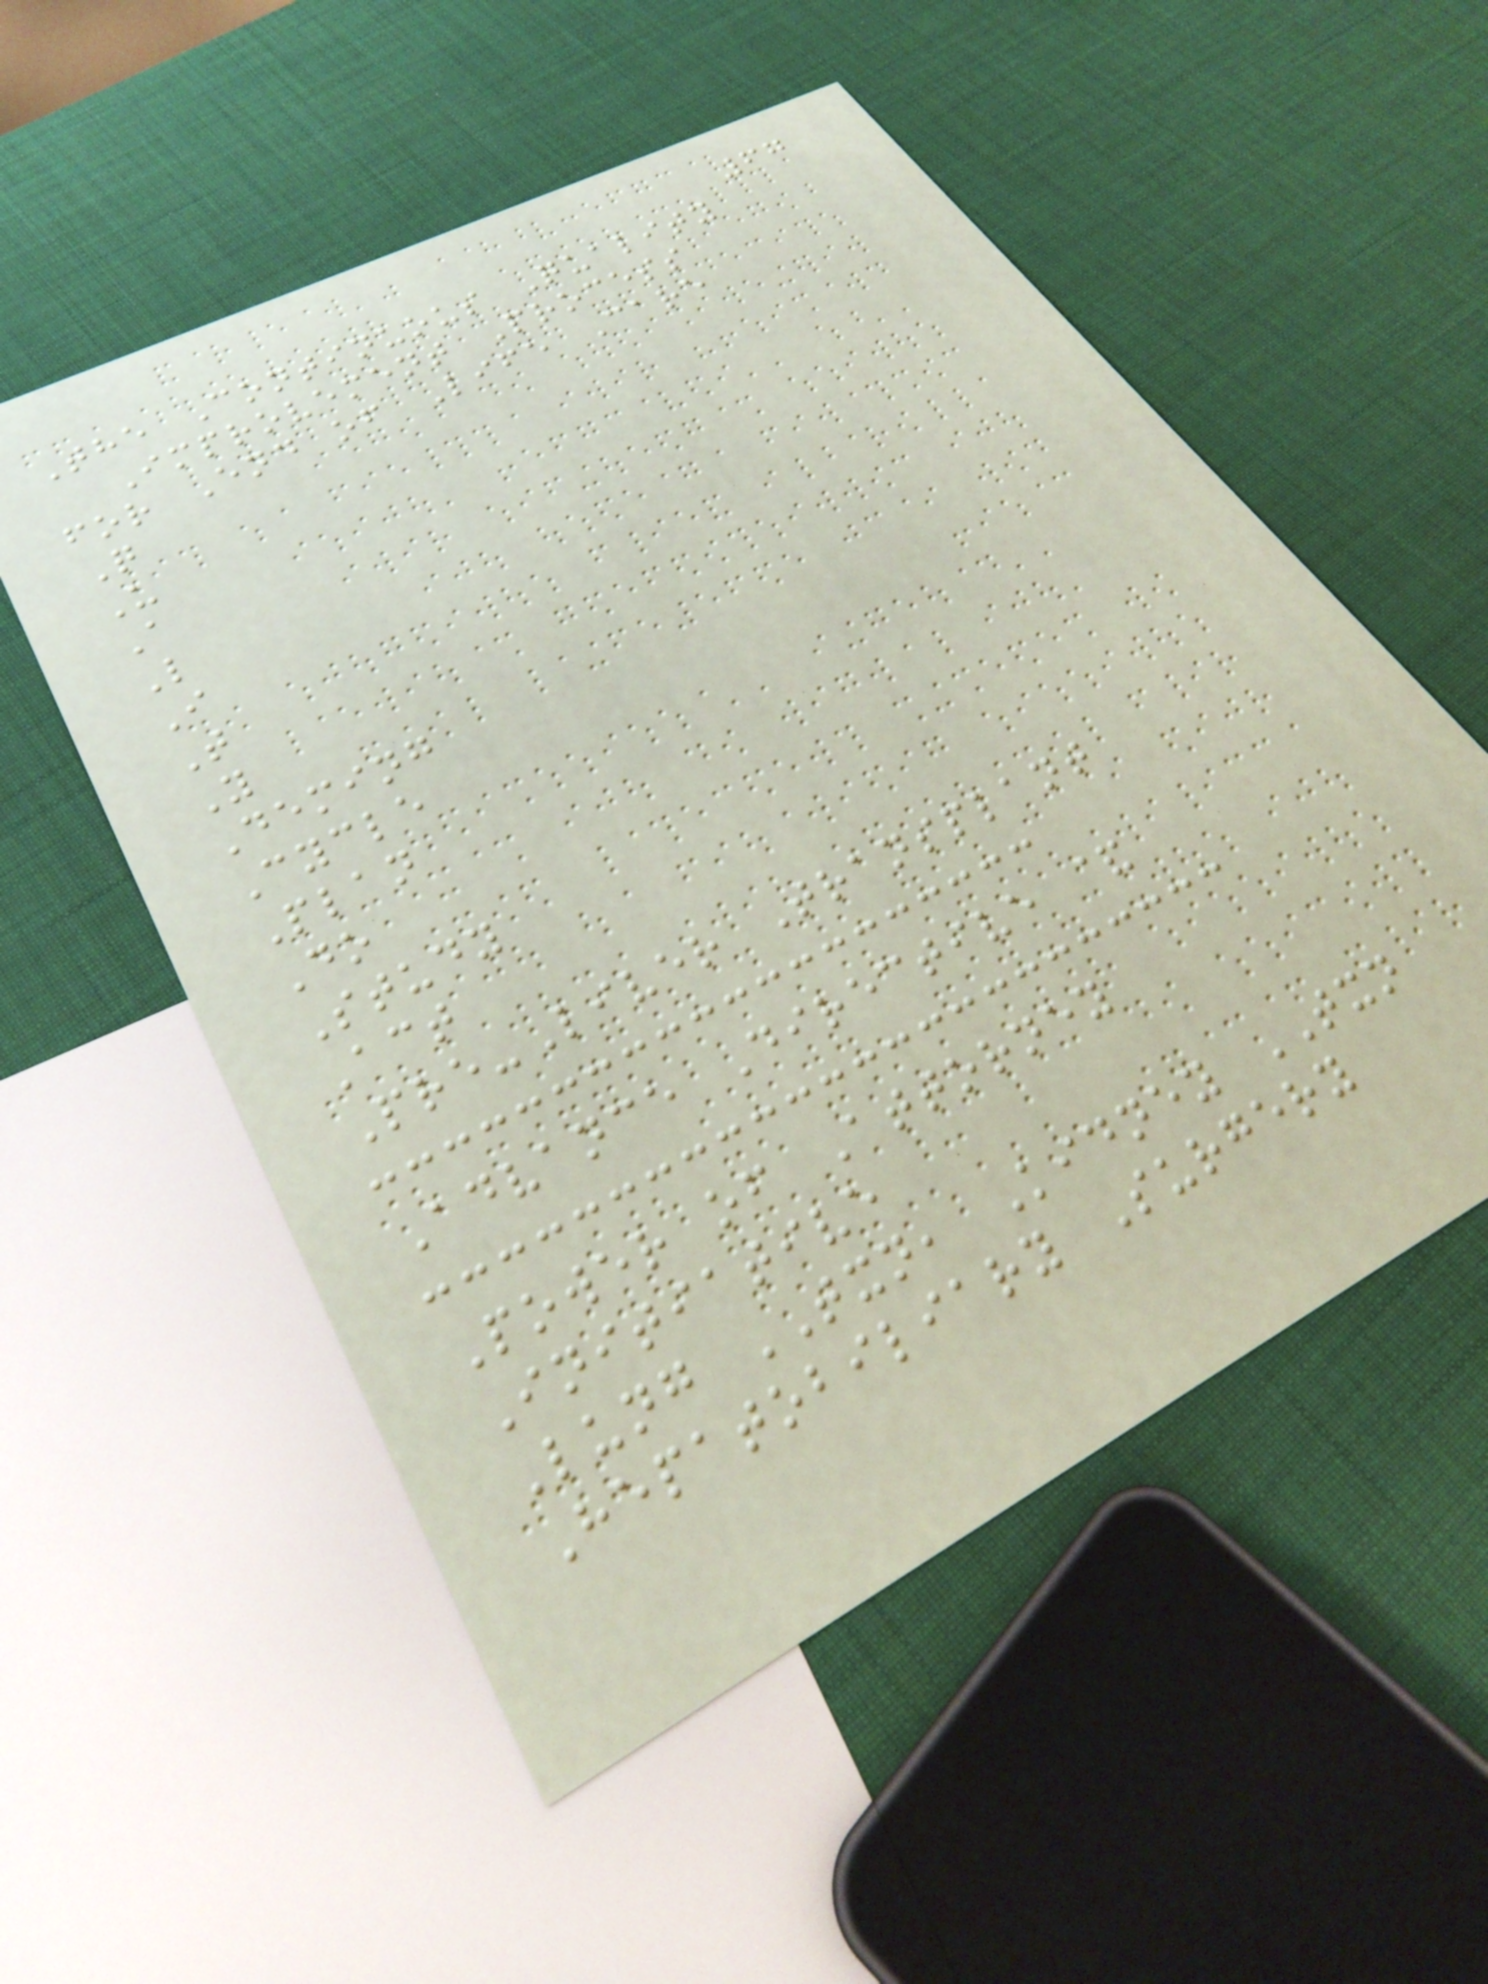67
The Continuous Quality
Improvement Process
for End of Life Care
Q
U
A
L
I
T
Y
Deming
Cycle
Plan
Do
Study
Act
Pre-Liver Transplant
Advance Directive &
Power of Attorney
Initiative
Lung TXN, Kidney TXN
Hepatobiliary Surgery
